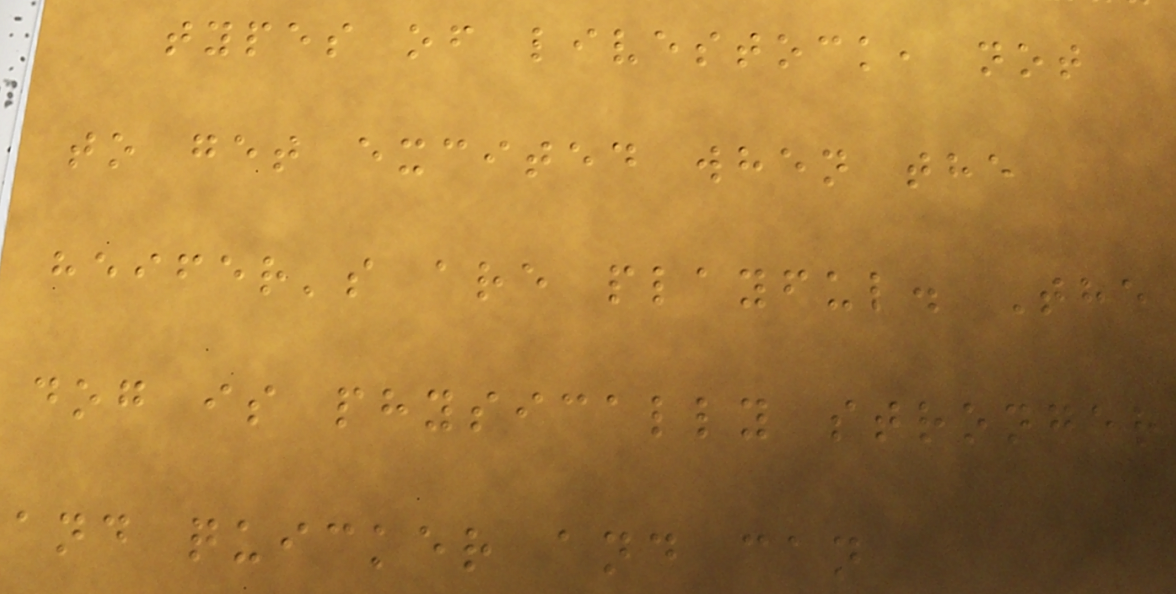types of livestock, not
to get excited when the
heifer's are playful. The
dog is physically stronger
and quicker and can
